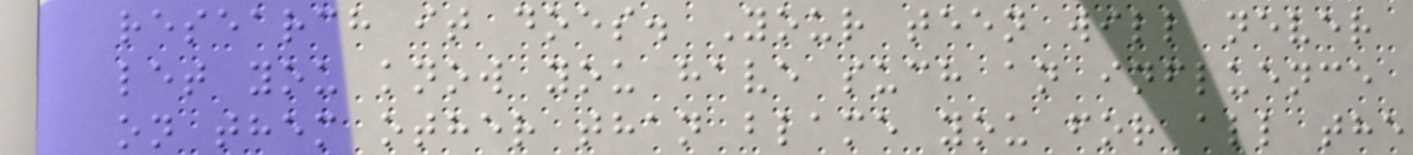research it does. Your teen will never
let you know you have such an influence
on them other than blame you for all the
